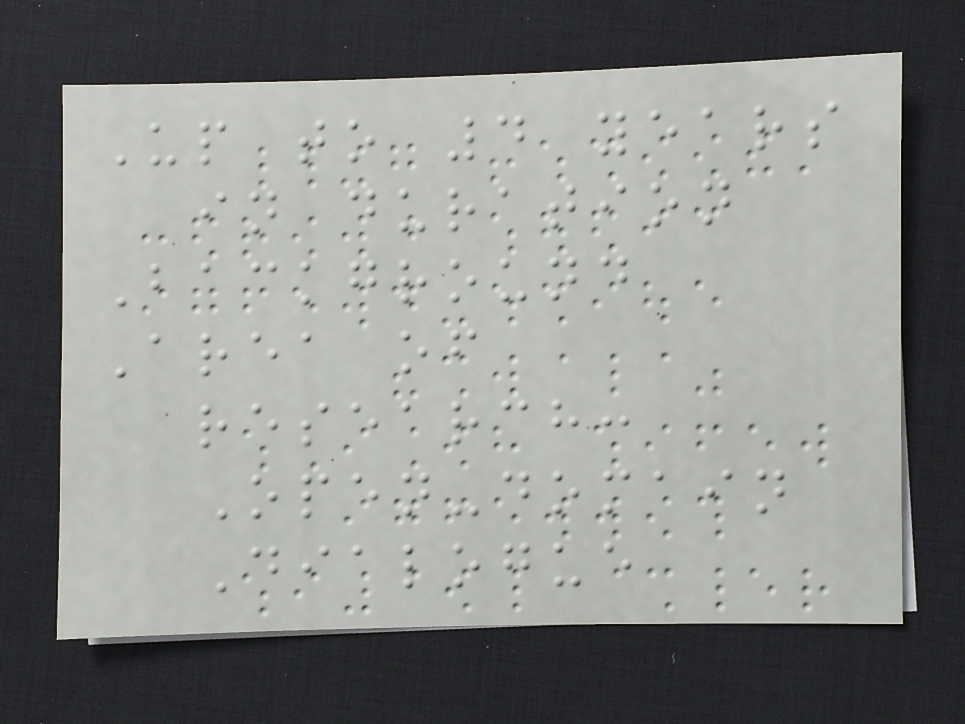Up to 4 years
in duration
Background
Area of
research:
Open-domain
Dialogue
